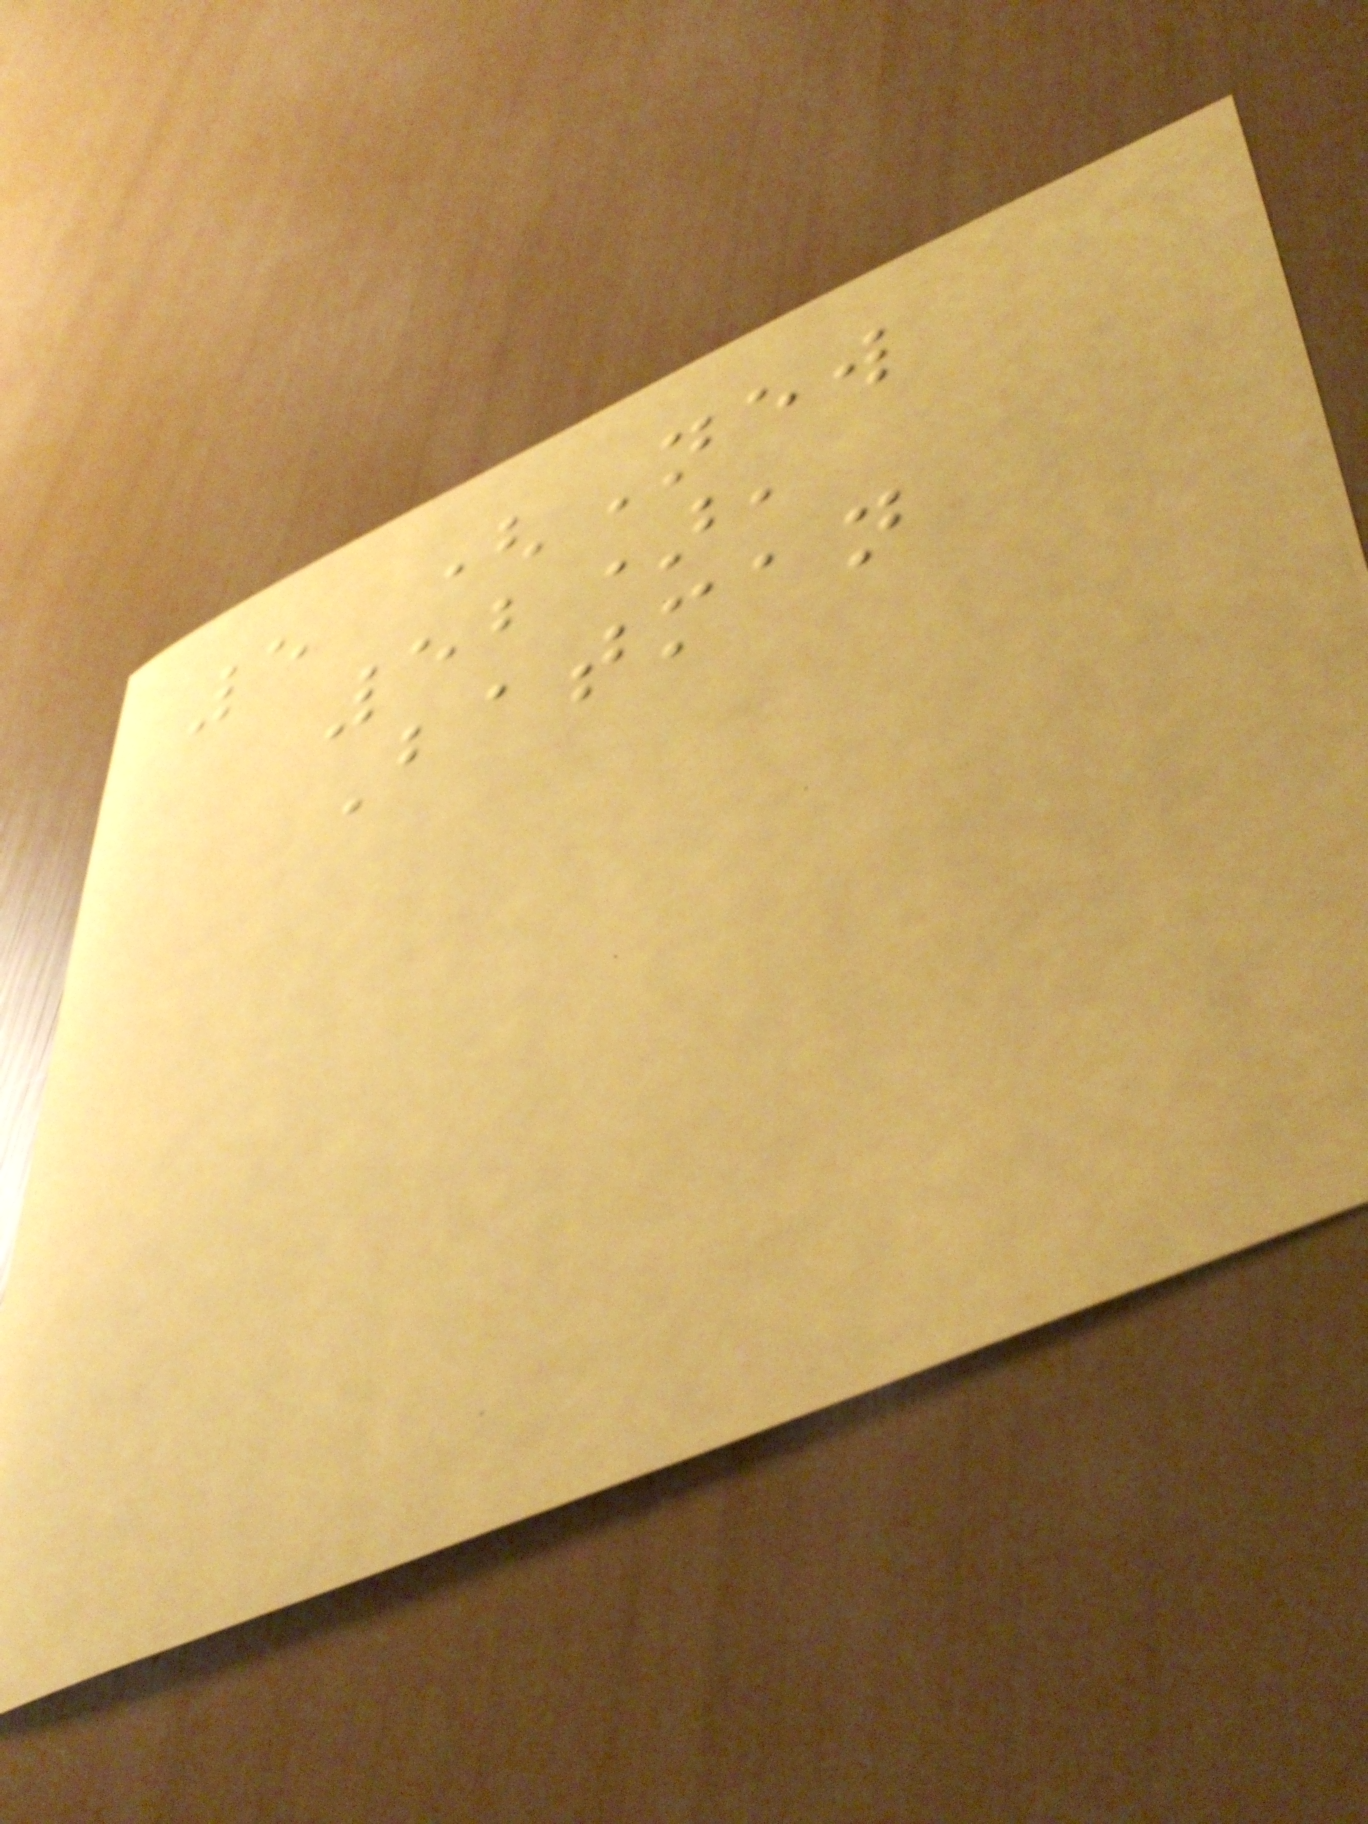5 (New
52),
Batman
